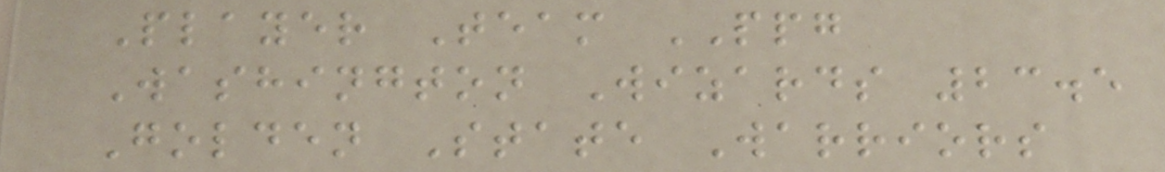Player Team PPG
Washington Wizards 23.5
Golden State Warriors
